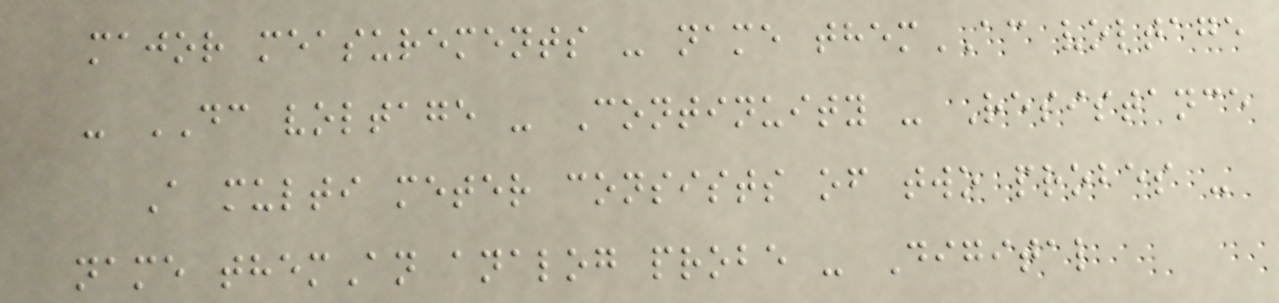major measurements - name themAC voltage
- DC voltage - Continuity - Resistance
A multi meter consists of two probes -
name themAn analog probe - Digital
